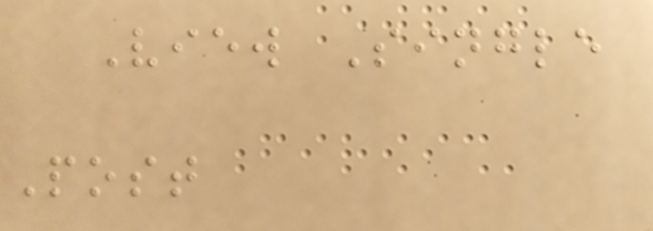View Single
Post
